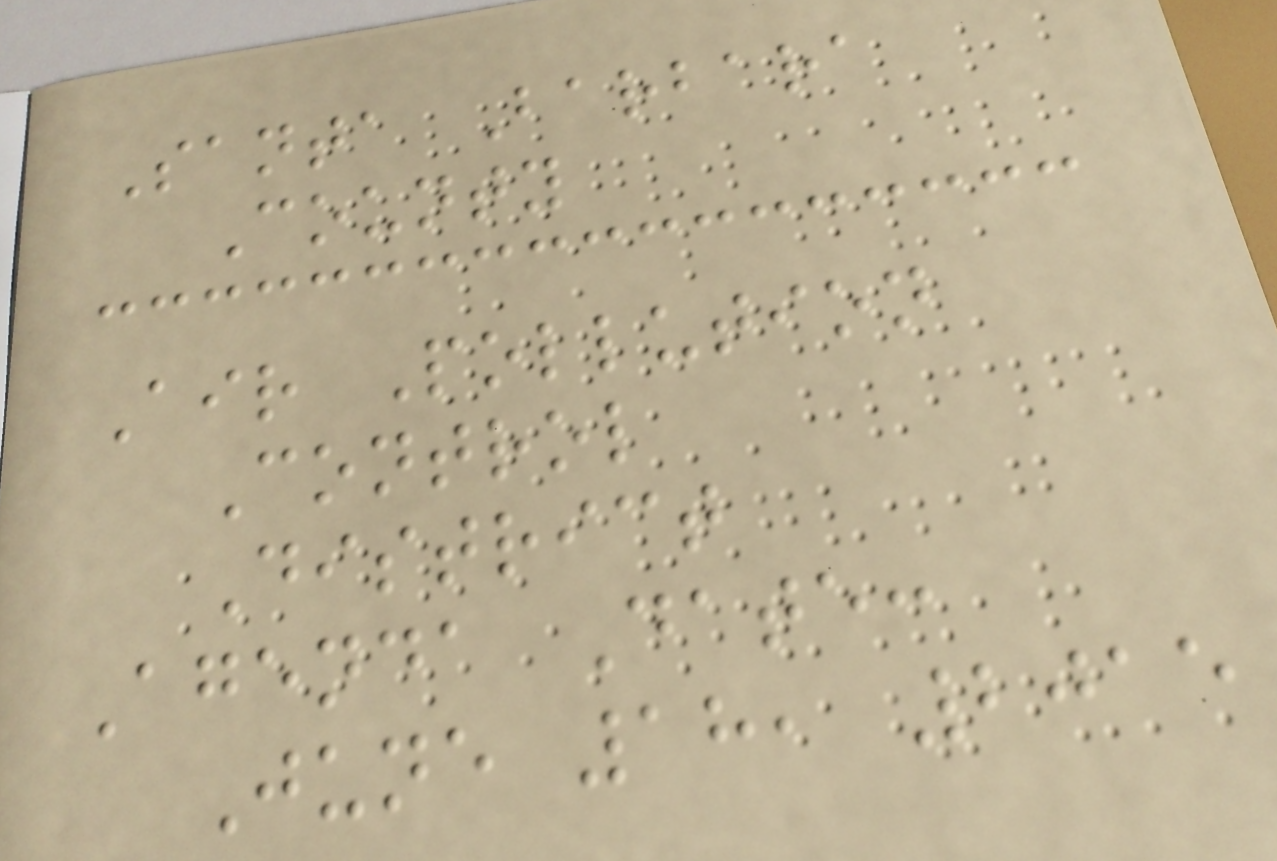Santa Barbara
County
Air Pollution
Control
District
Agenda Date:
June 18, 2015
